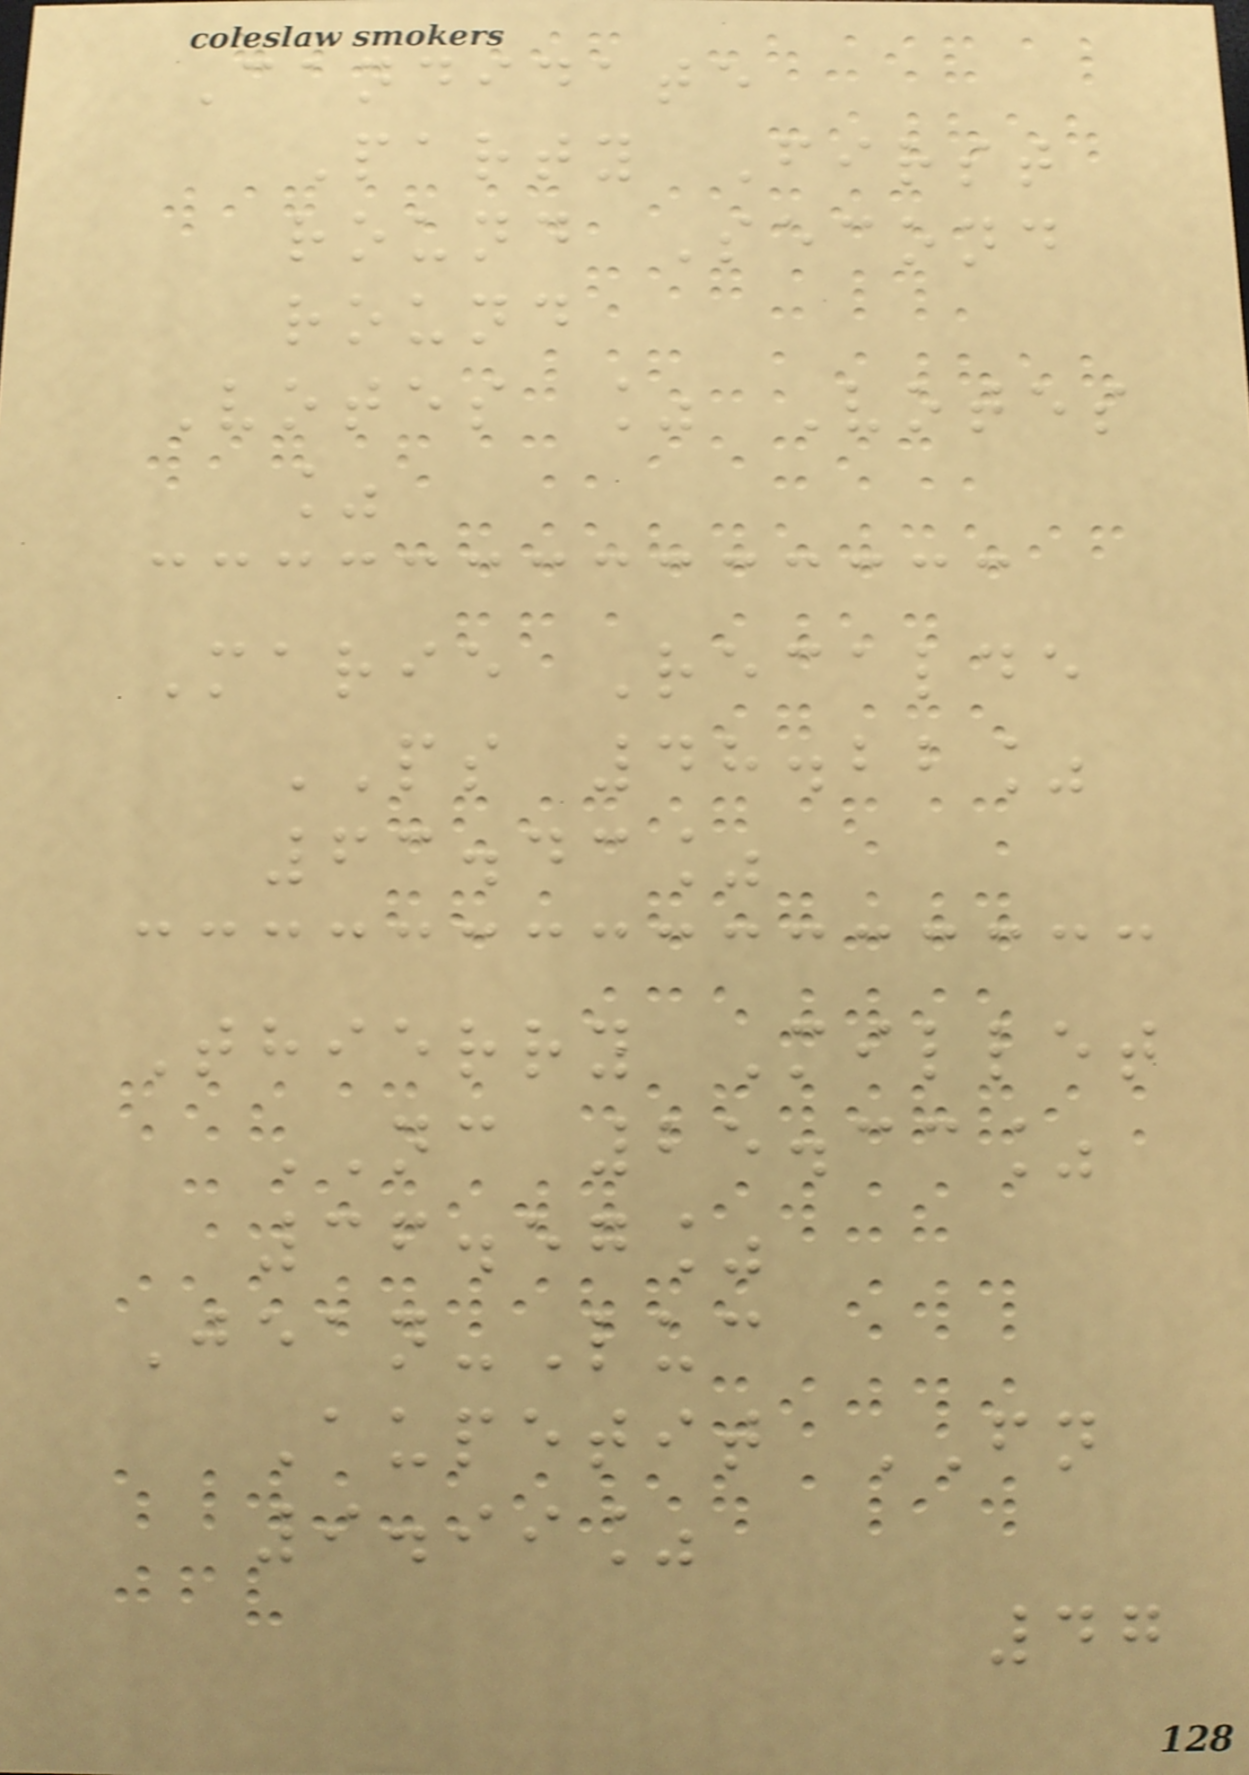Candidate
Party First
round Second
round
Votes % Votes
%
Marie Recalde
PS 48.22%
63.43%
Thierry Millet
NC 25.33%
36.57%
Jean-Luc
Aupetit FN
9.99%
47
